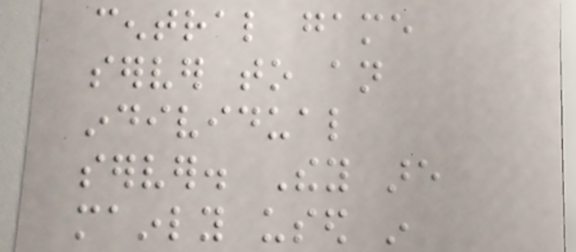central game
server to an
individual
server. They are
mainly used in
